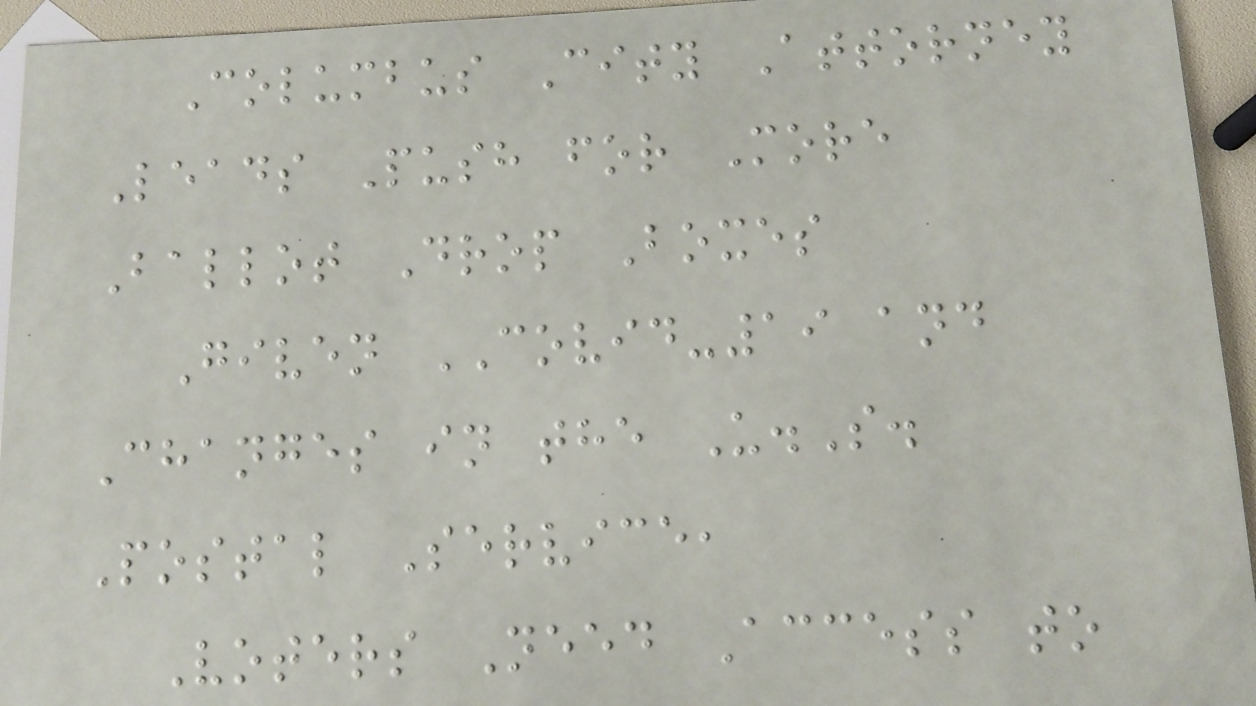Columbus City Attorney
Leads Push for More
Ballot Drop Boxes
Given COVID-19 and
Changes in the U.S.
Postal Service,
Voters Need Access to
